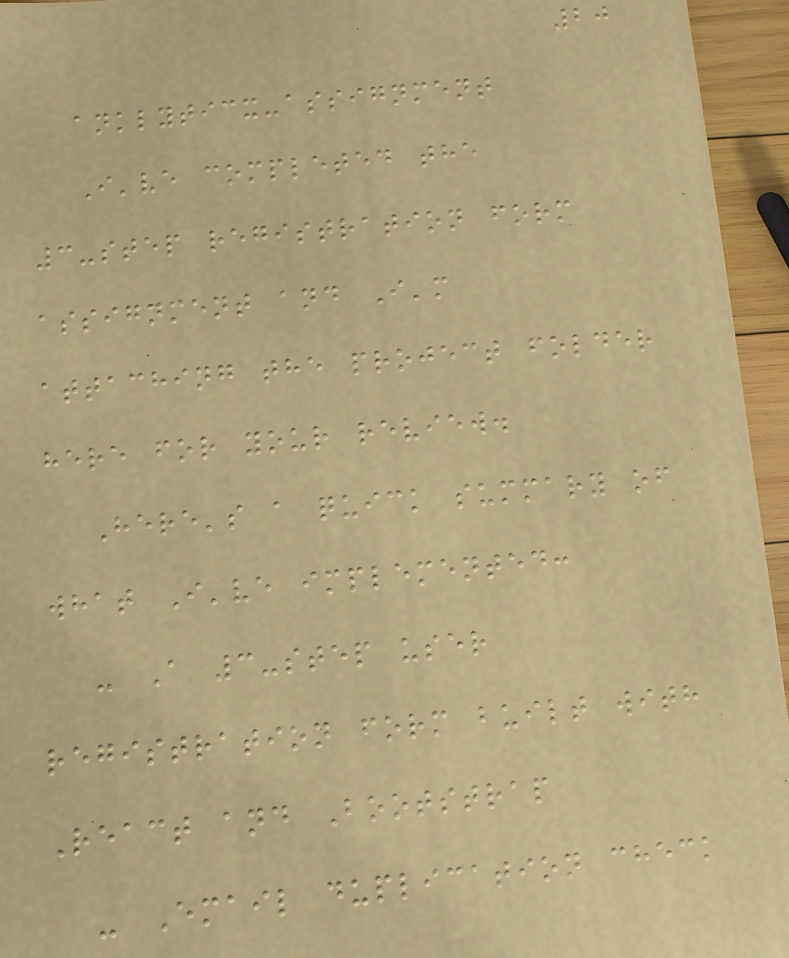20
anklyticx-assignment
I've completed the
3-step registration form
assignment and I'm
attaching the project folder
here for your review.
Here's a quick summary of
what I've implemented:
- A 3-step user
registration form built with
React and Bootstrap
- Email duplication check
